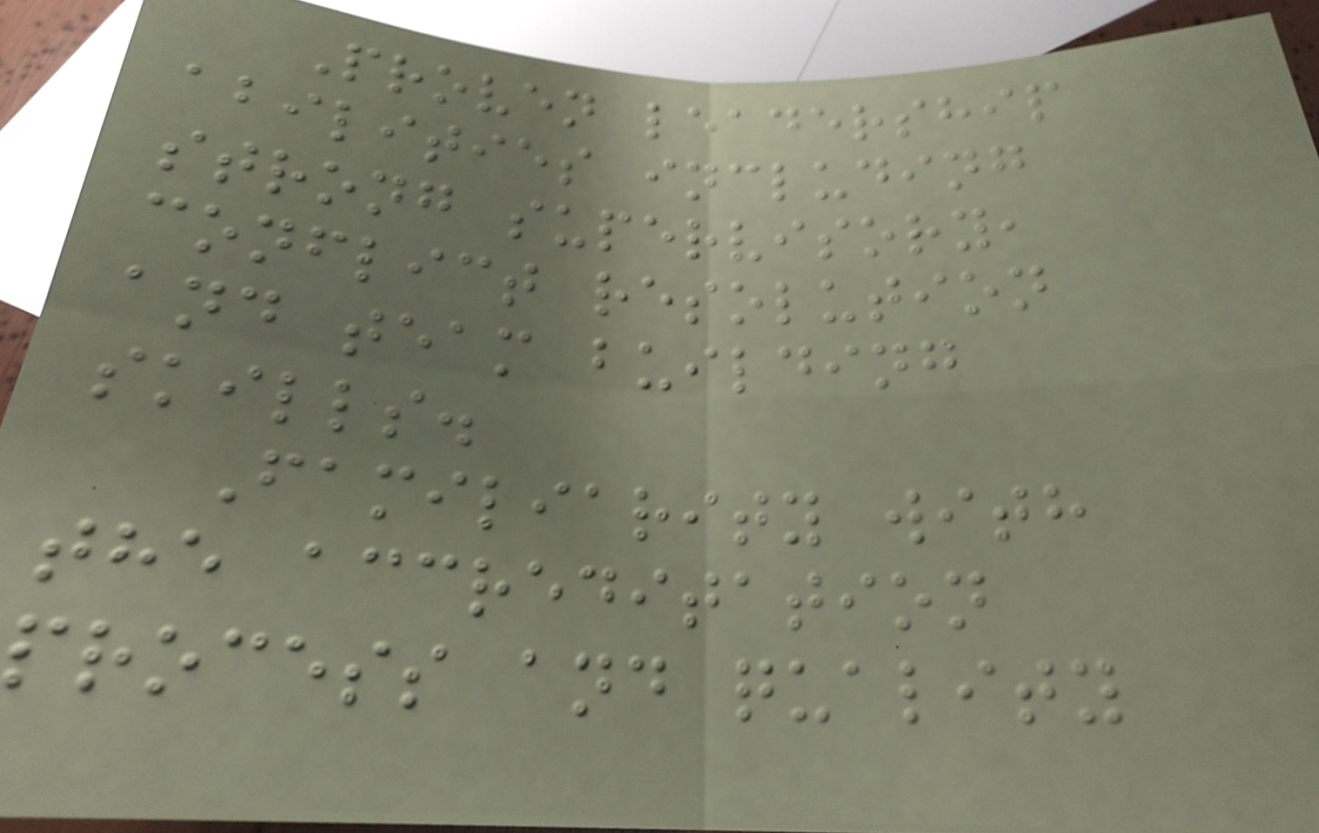Proven leadership
abilities including
strong supervisory,
conflict resolution
and team building
skills.
Familiarity with
the accreditation
process and quality
